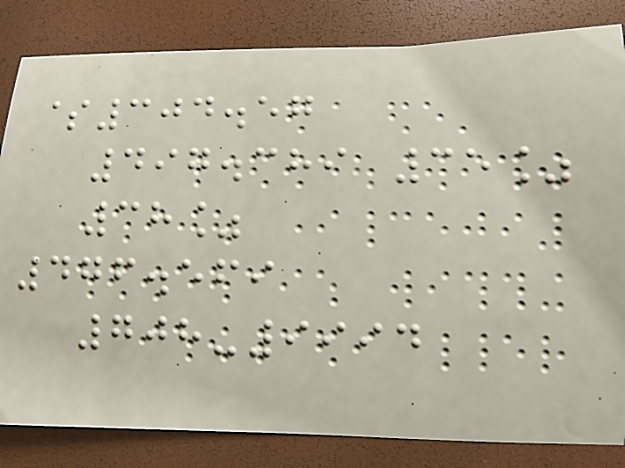$304.57
497.389 35%
38%
476.569
708-9994
